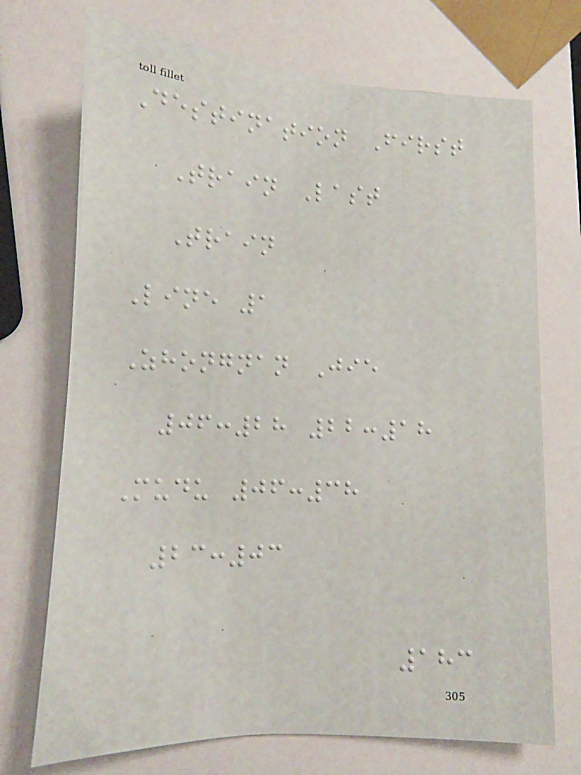Destination First
Train Last
Train
Line 1
Zhongnan Jie
06:28 22:18
Mudu 06:38
23:03
183
